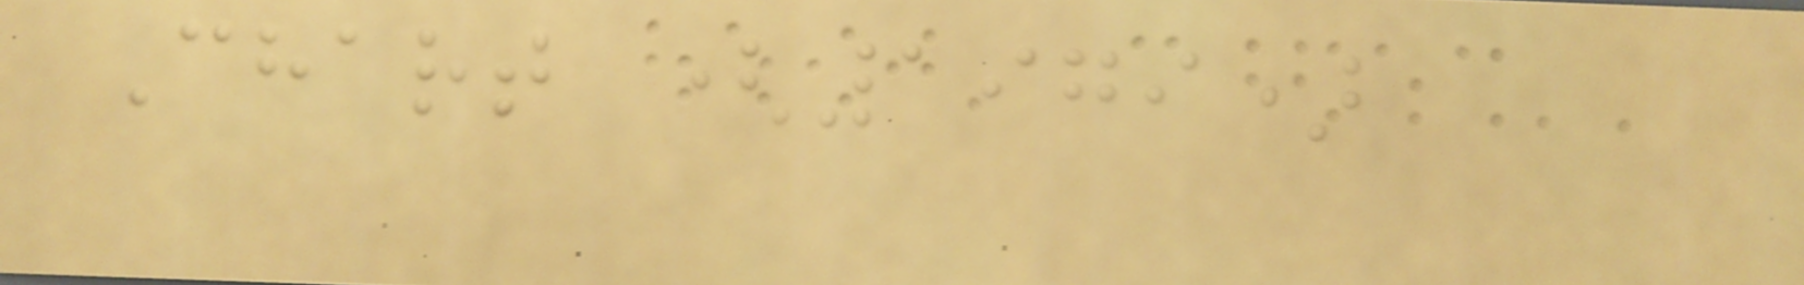Chart (1979)
